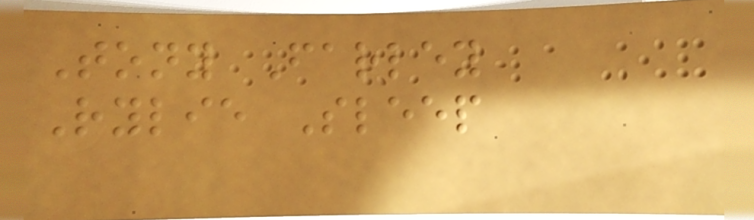Tony Farley
Rylie Sleep
